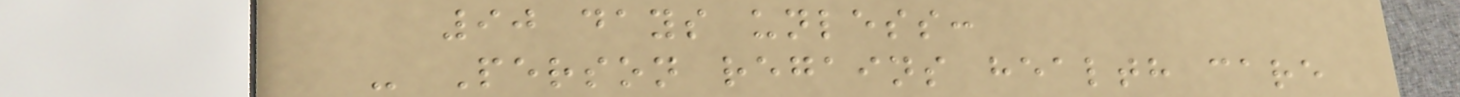90 days unless:
- Person regains health care
